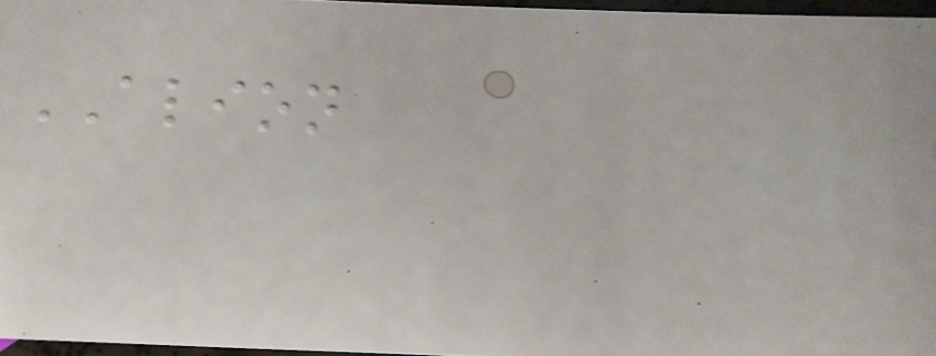ALION
